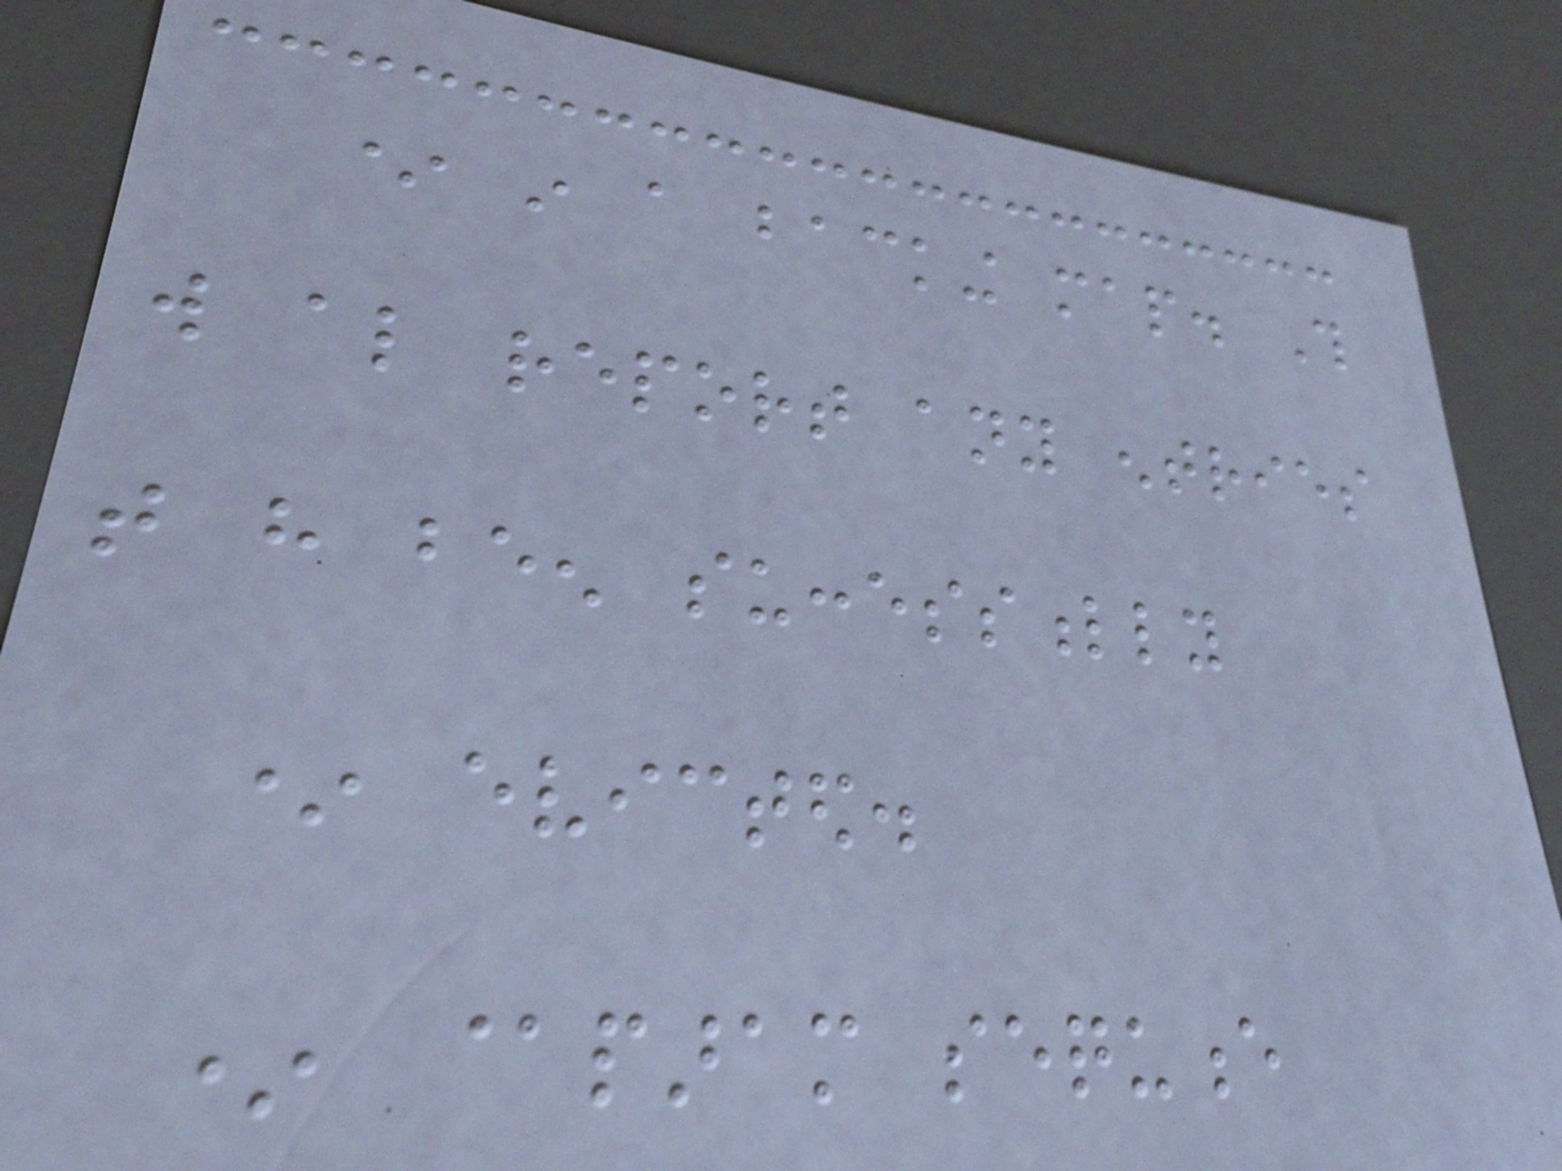* in a backing map. This
will also report any entries
that have been successfully
* evicted.
* @param sequence
